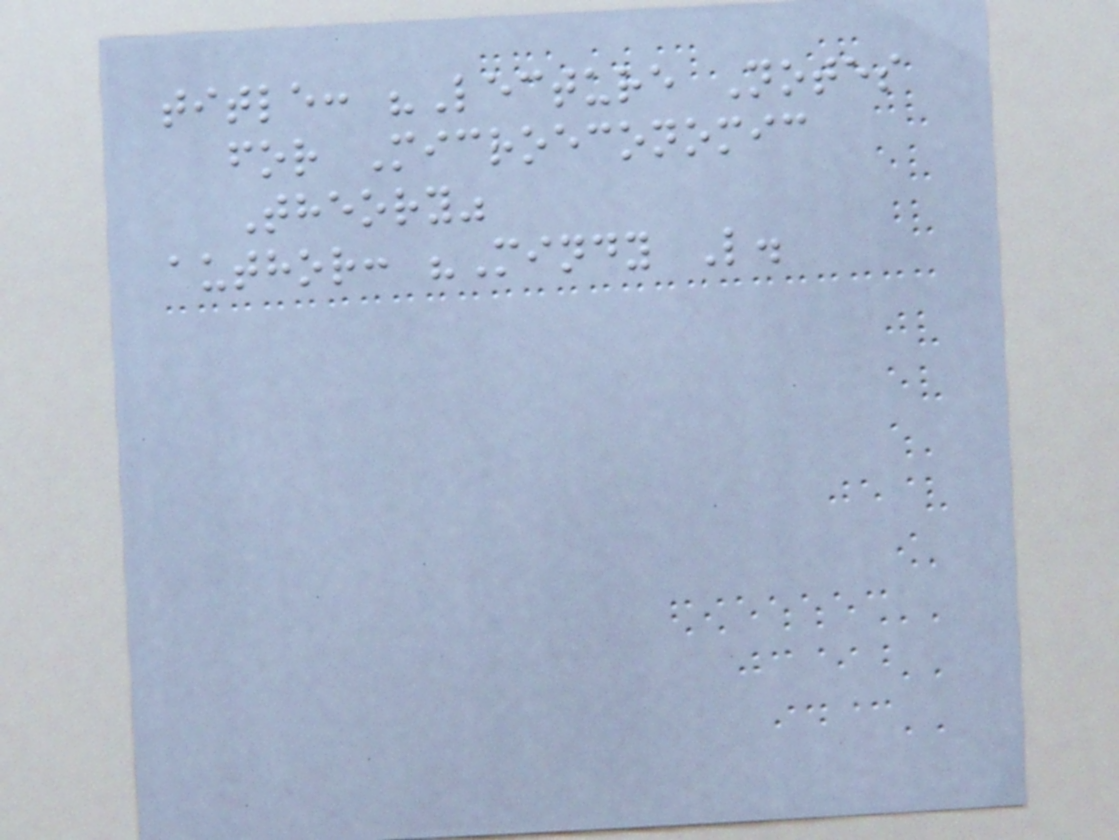title: "Lecture Notes
for Microeconomic
Theory"
author: "Mindy L.
